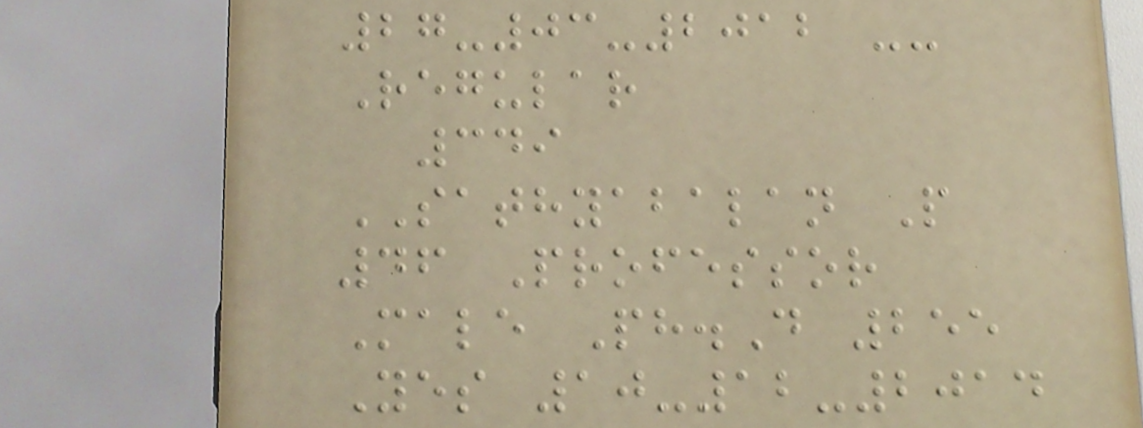27-03-2012 --
Regular
349
SATHYABALAN P
46 Professor
Male Ph.D 255
Yes 10-12-2014
